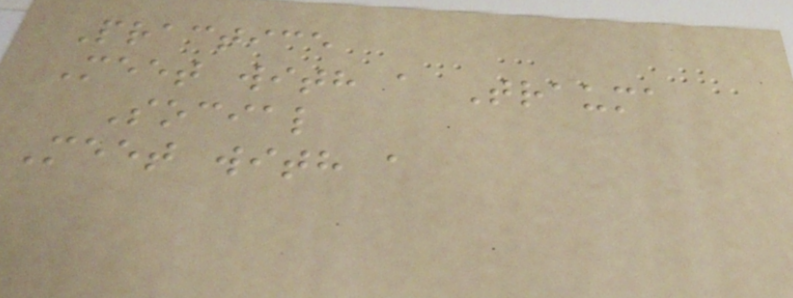Practice
Meet with a Trauma
Social
Meet with a
